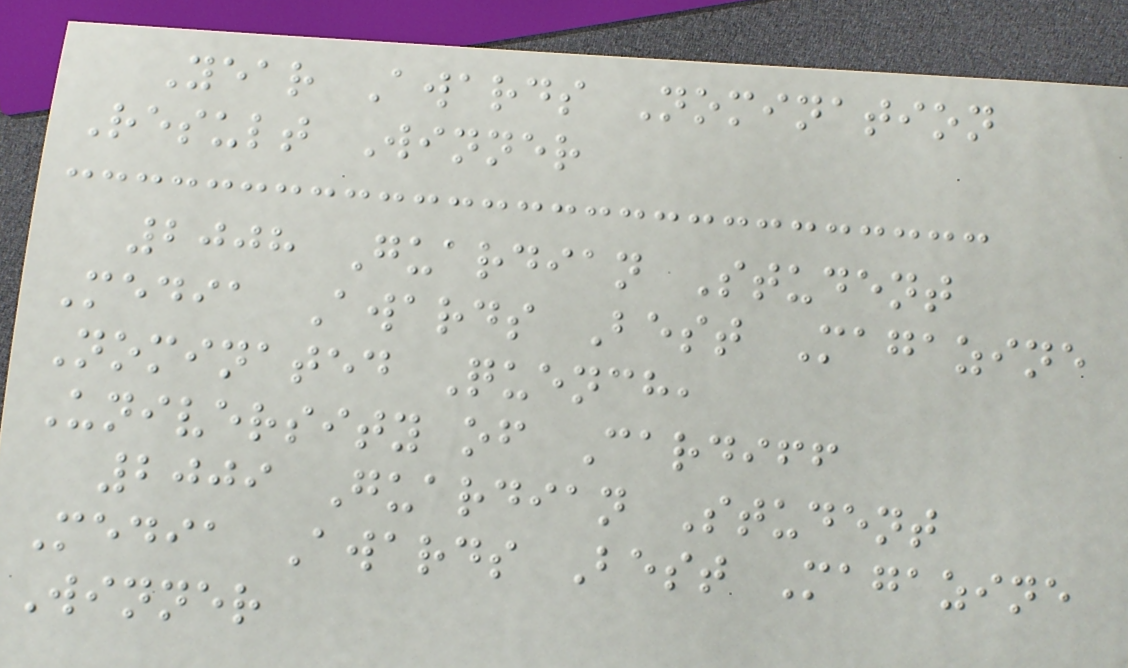Year Awards Nomination
Result Winner
2008 Guardian Student
Media Awards Best Magazine
Nominated Quench,
University of Cardiff
2009 Guardian Student
Media Awards Best Magazine
Winner
